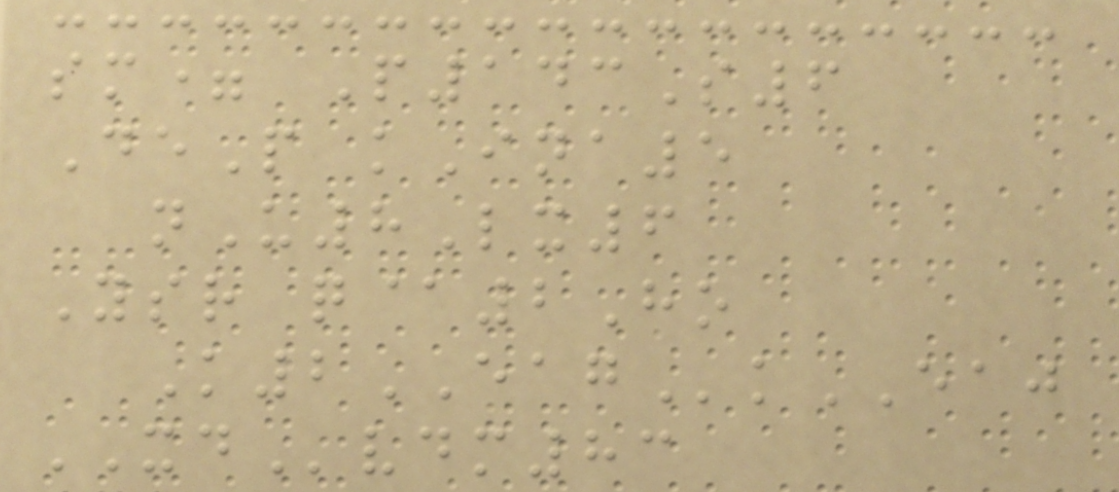sm= P143S6
DeP kIna5
nU8Lx6
Ysr q@2Ho
K2EAGkEAJ
XDvdm83
